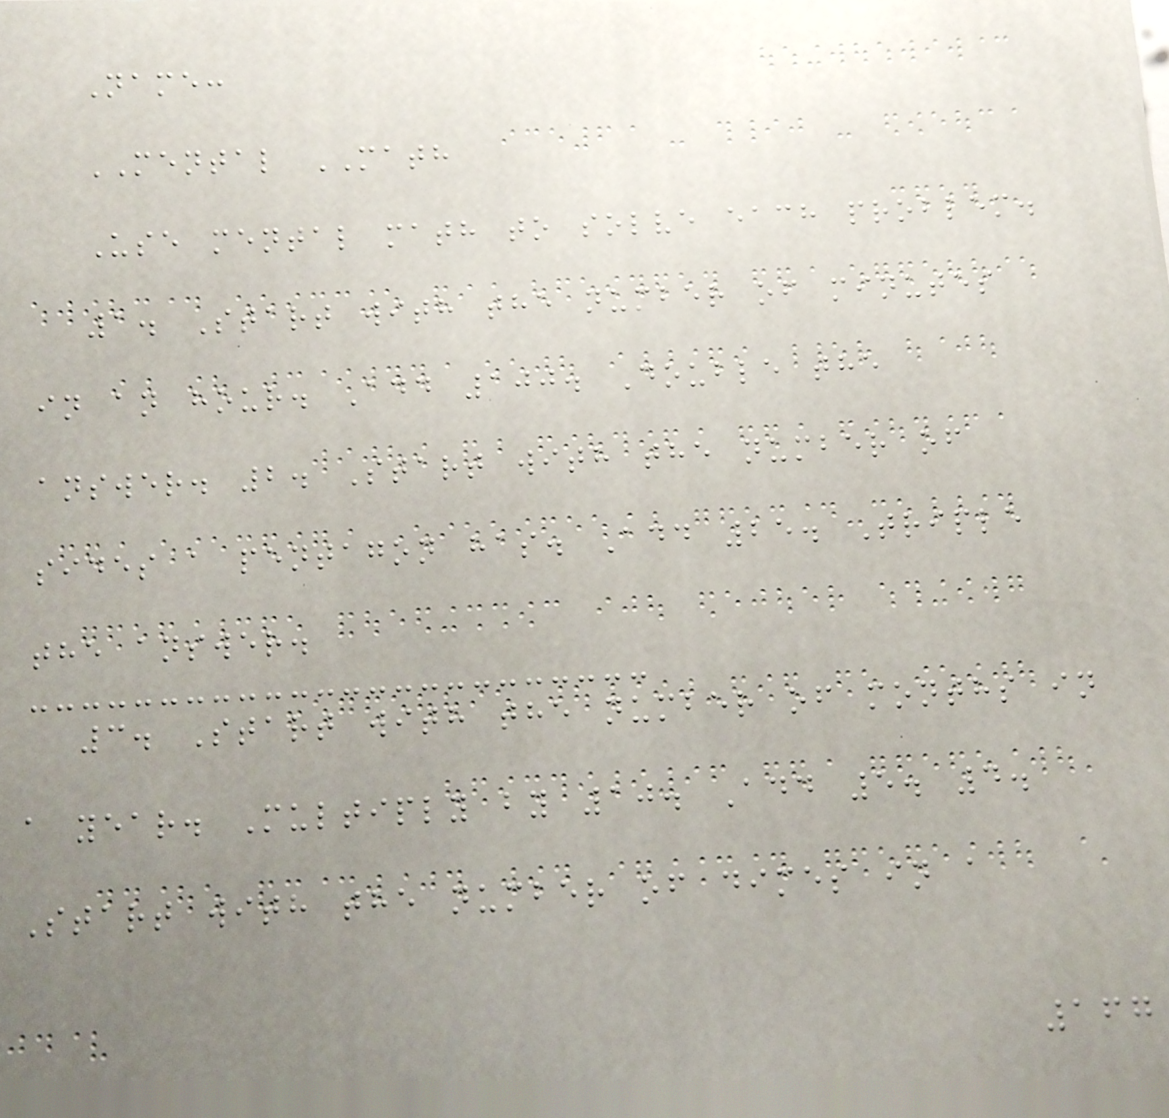Name:
MENTAL MATH
Use mental math to solve each problem.
1. Start with the number of minutes
in an hour. Add 100. Double the
answer. 2. Start with the number of
sides a pentagon has. Add 25. Triple
the answer.
3. Start with the number of months in
a year. Multiply by 10. Add 5. 4.
Start with the number of dimes in a
167
